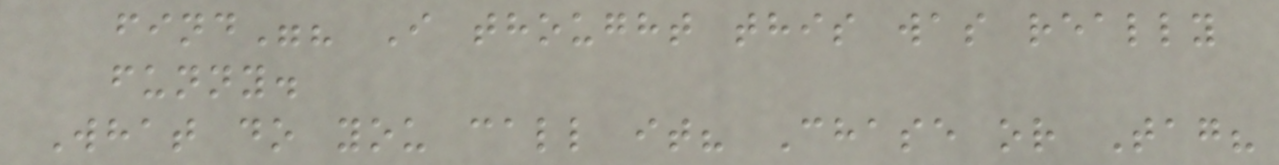find"? I thought this was really
funny.
What do you call it? Chase or Tag?
